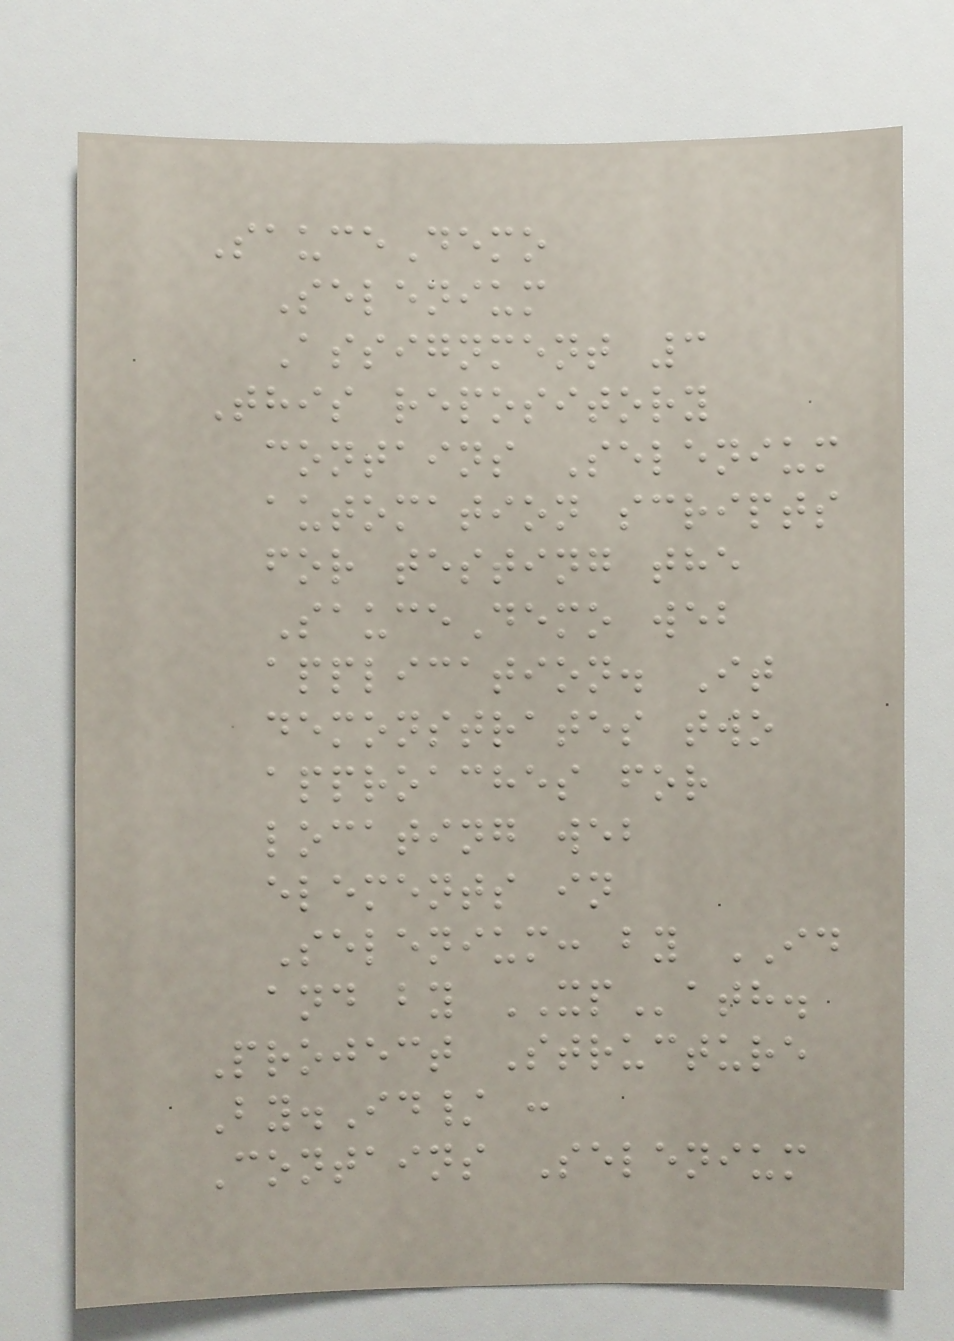SauceDemo
Selenium
Assignment 3
This repository
contains Selenium
automation scripts
for testing the
SauceDemo web
application. It
demonstrates two
approaches for
locating web
elements in
Selenium: by ID
and by XPath.
Project Structure
By.Id/ :
Contains Selenium
